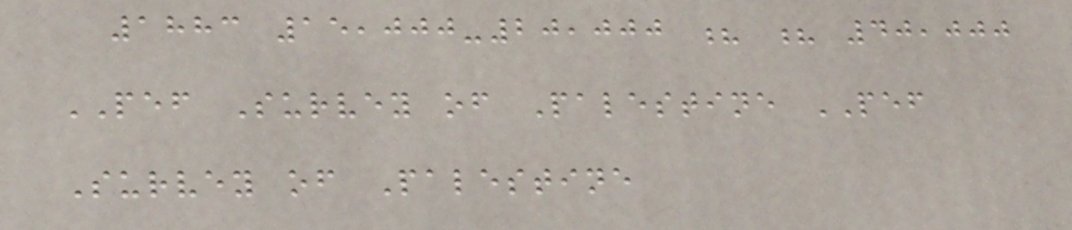1883 15,000-20,000 ? ? 40,000
PEF Survey of Palestine PEF
Survey of Palestine
